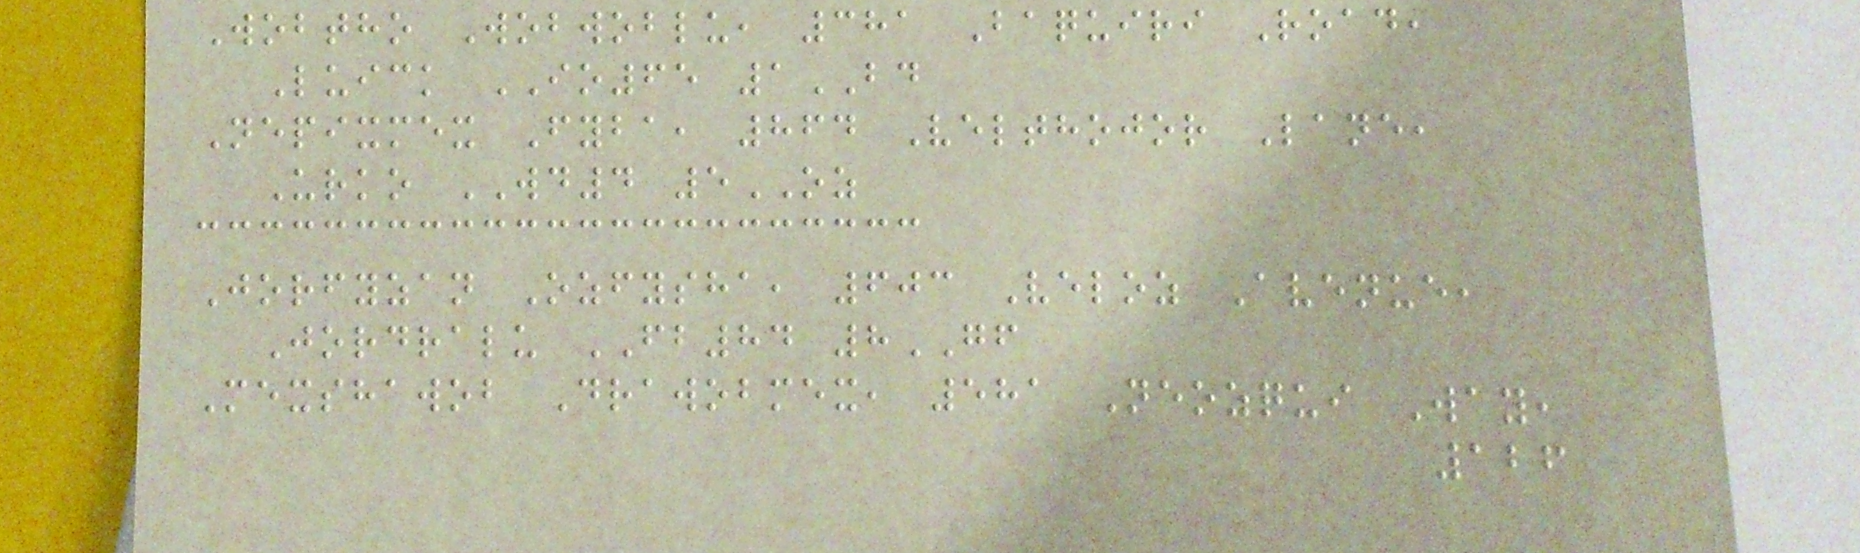Wobtho Wobwoblu, 381 Baquiri Road,
Luick IO65 1BD
Nepixmex Fyba, 864 Velthojor Lane,
Urko WD4 5OZ
Jorfyzan Ozfysha, 603 Veloz Avenue,
Jordralu FB84 8GF
Mexshawob Drawobmex, 581 Neozqui Way,
126
